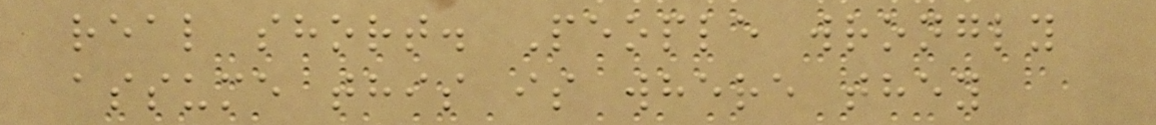real short. People wrongly
assume this is where they
